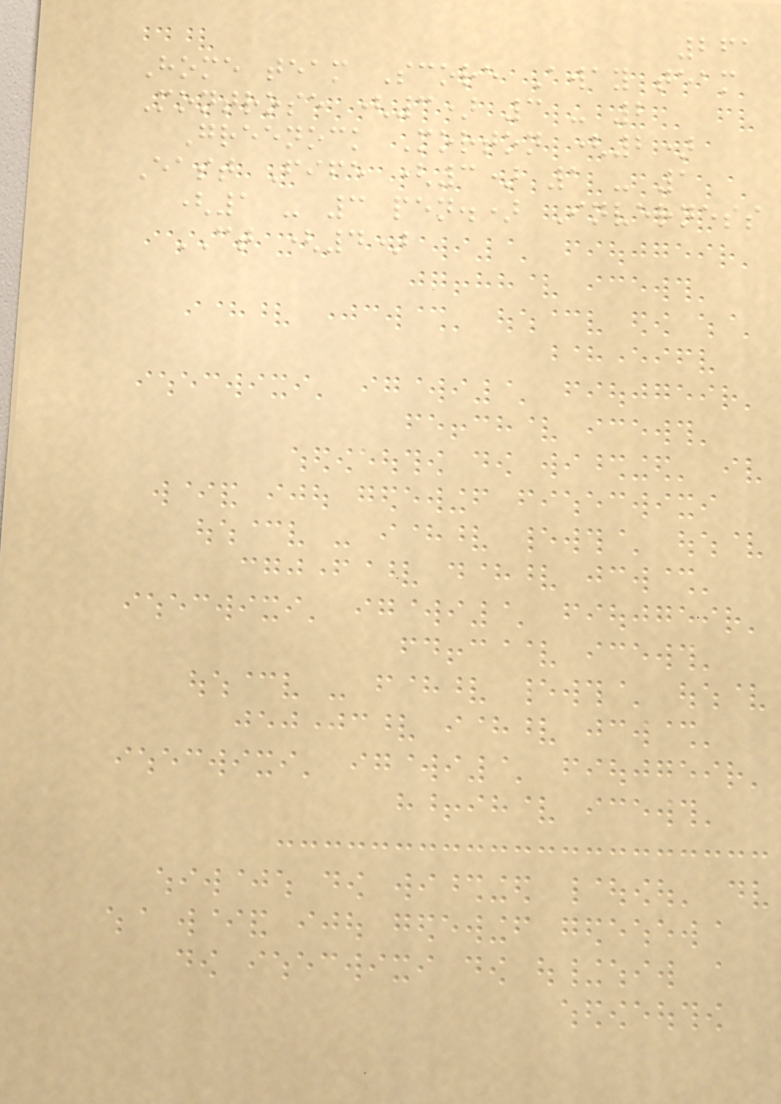261
Home team Score Away team
Montrose (3) 3 - 2
Greenock Morton (2)
East Fife (3) 1 - 1
(1 - 3 pen.) Inverness
CT (4)
